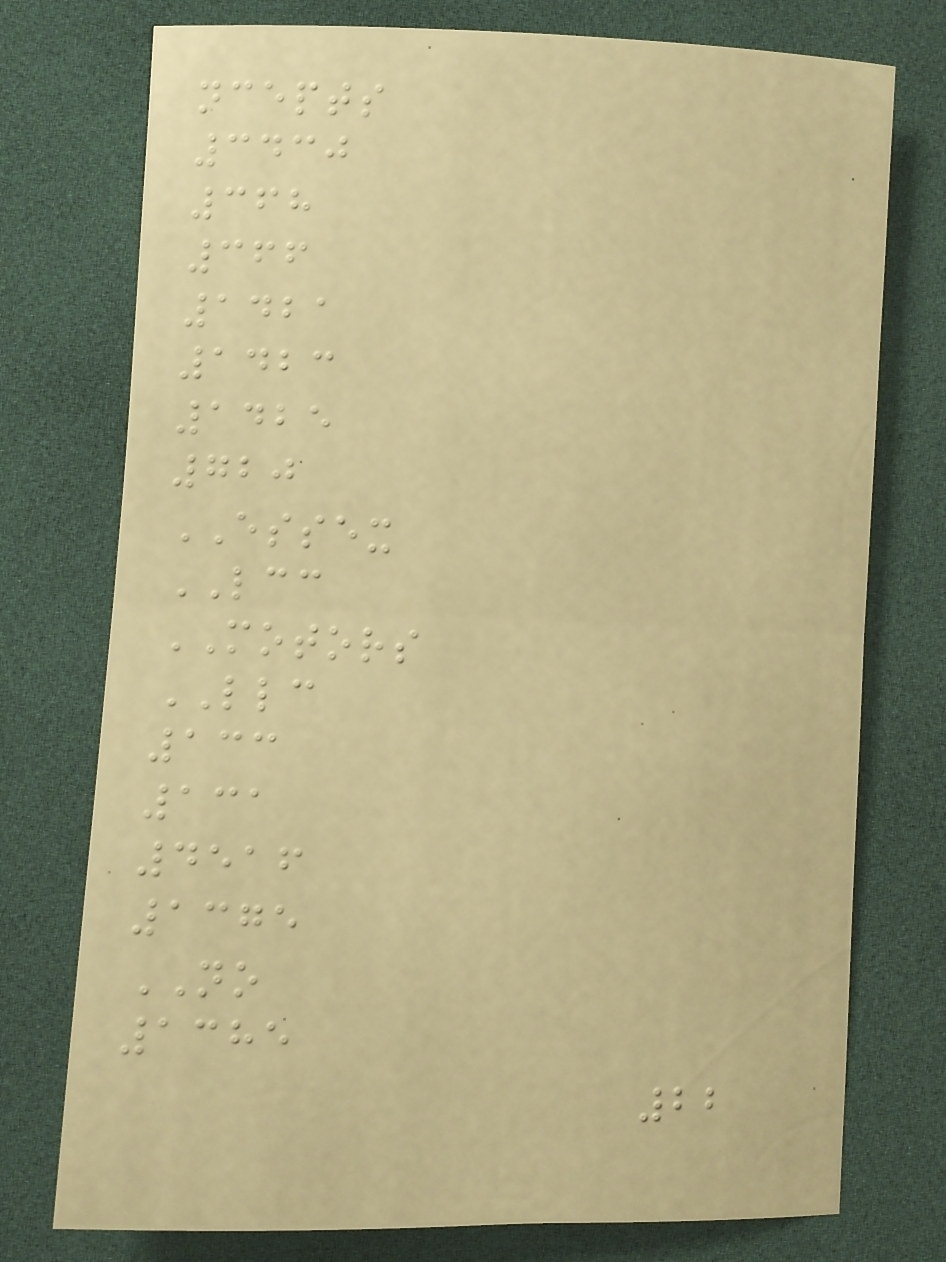ncepts
3430
368
366
1421
1423
1425
720
ESSEX
LCC
MOTORS
LLC
133
131
4516
1375
NO
1385
22
